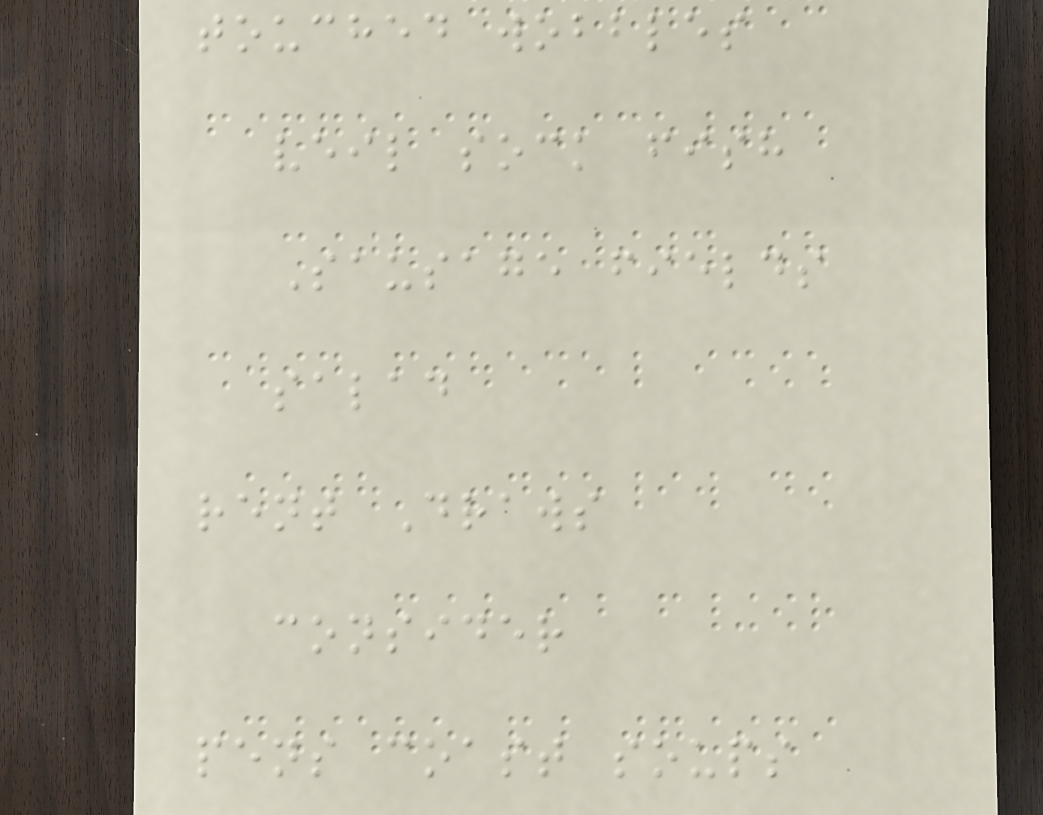touched wobbles
veil sock fish
Sausage fields
salad
rent Draws
consider
pens coast soups
